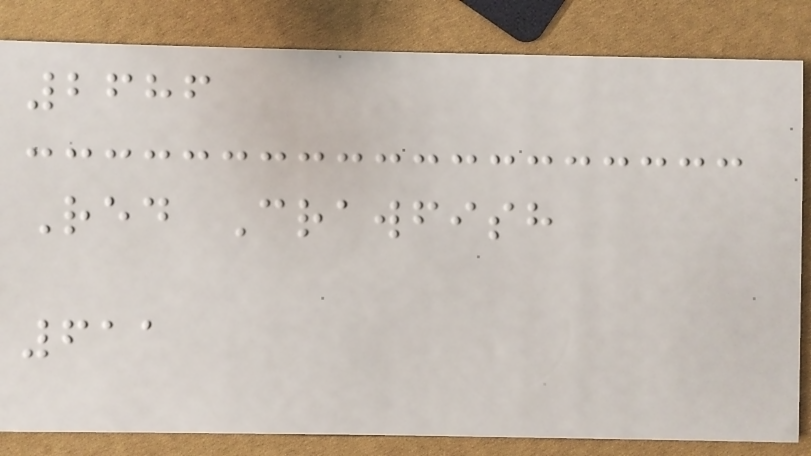2686
Red Crawfish
611
